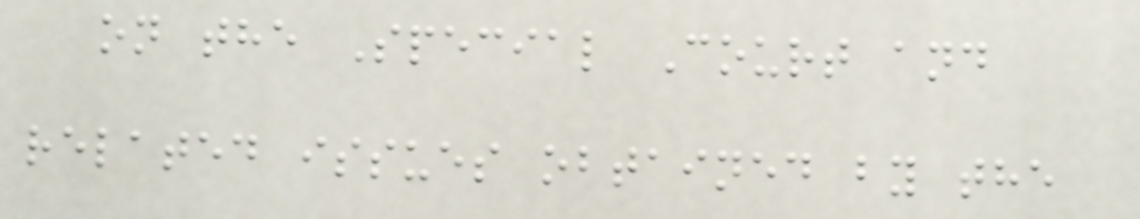on the Special Court and
related issues obtained by the
